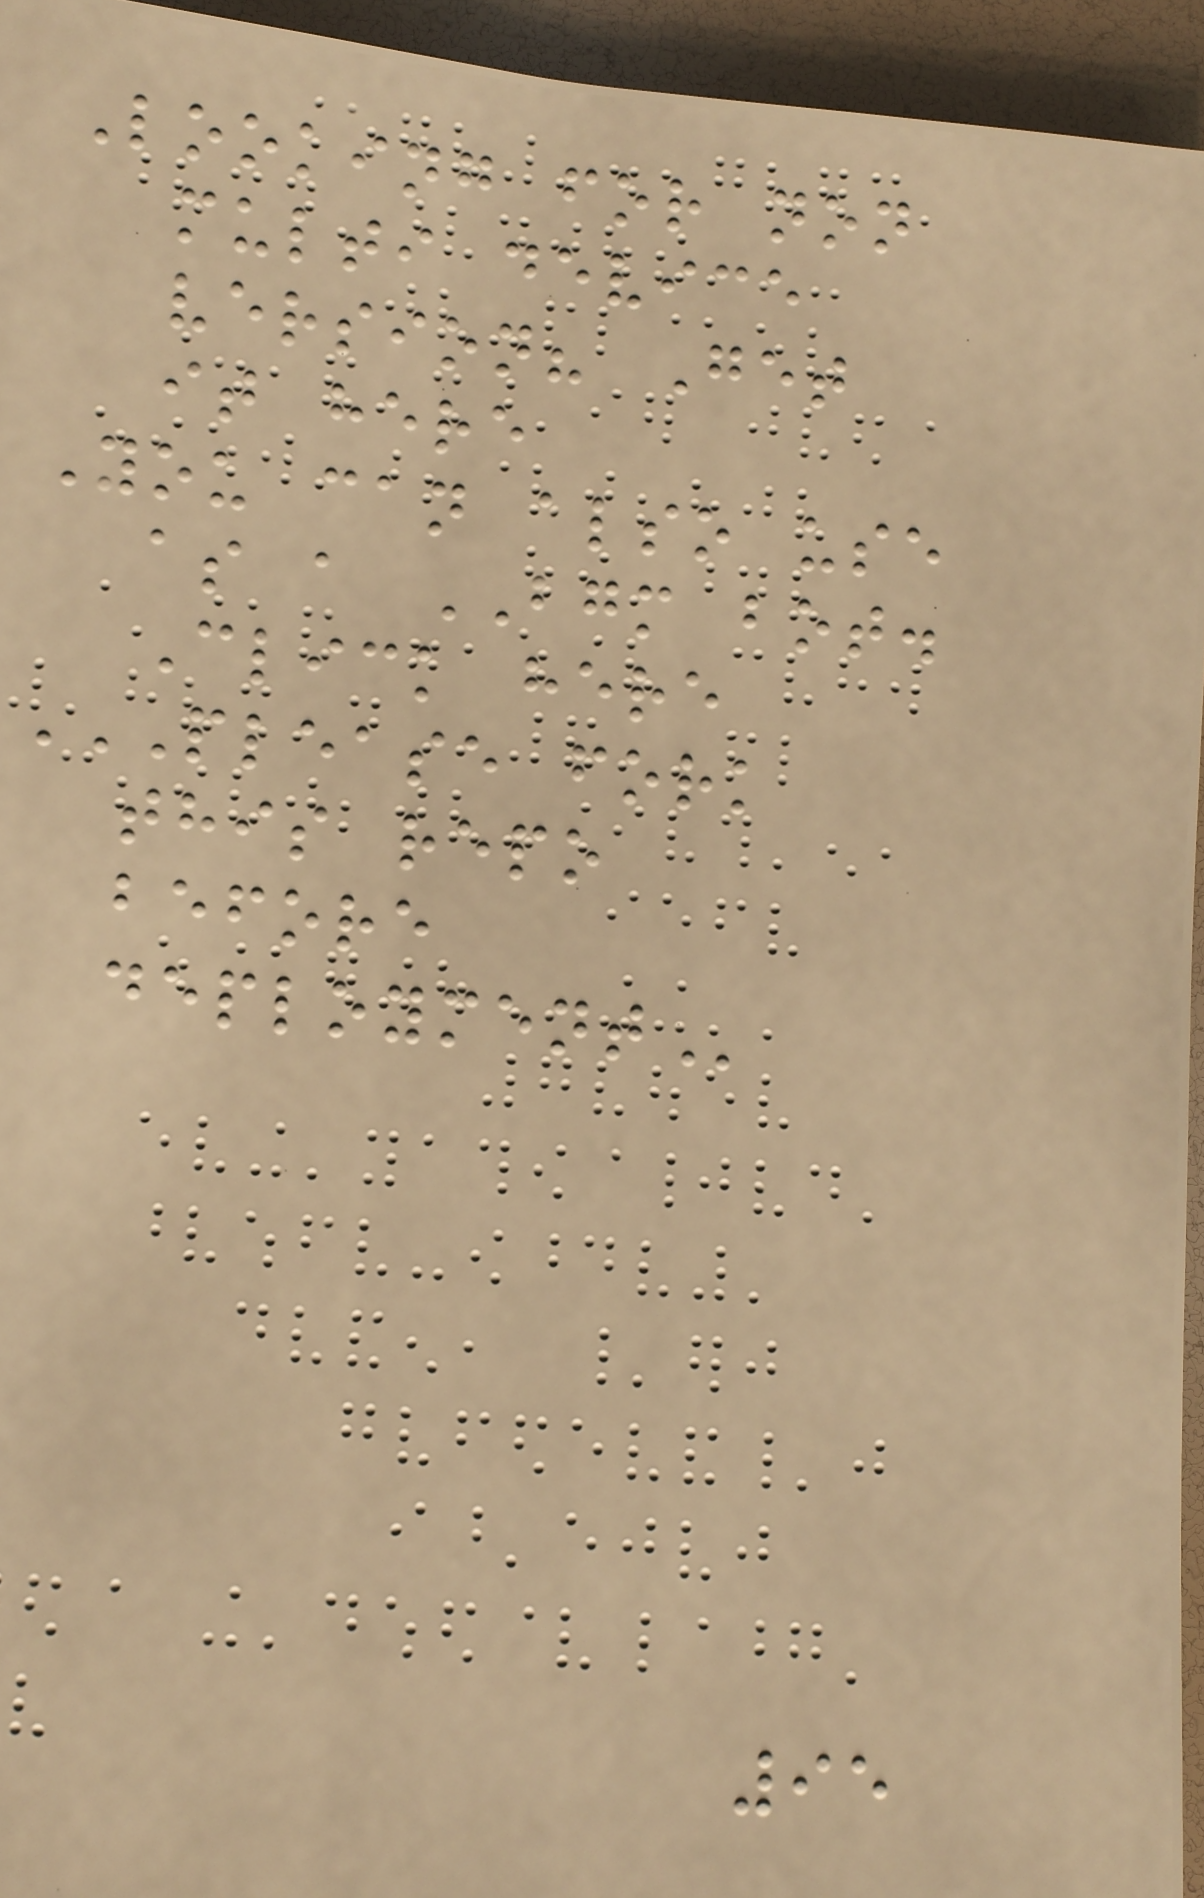Looking for non
multi device
version? Get
it here
You can also use
as a BGM bot.
Click here
PLEASE FORK
THIS REPO
BEFORE
DEPLOYMENT
95
